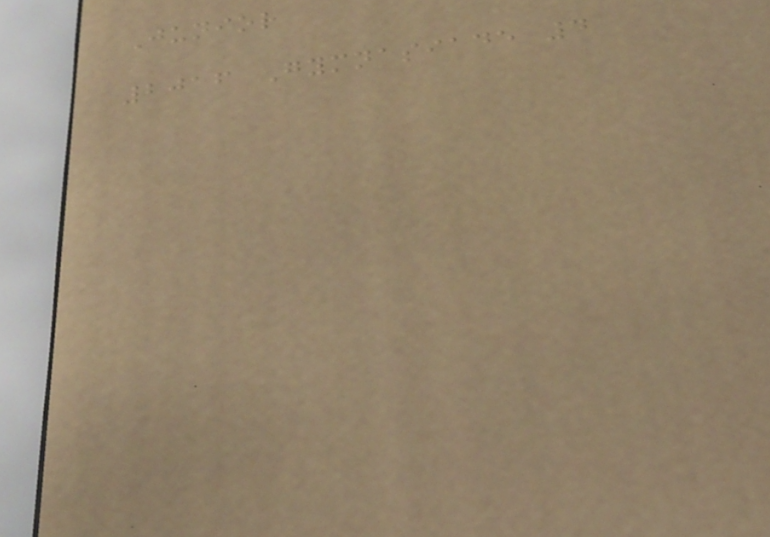Junior
2016 Gymnasiade 4
